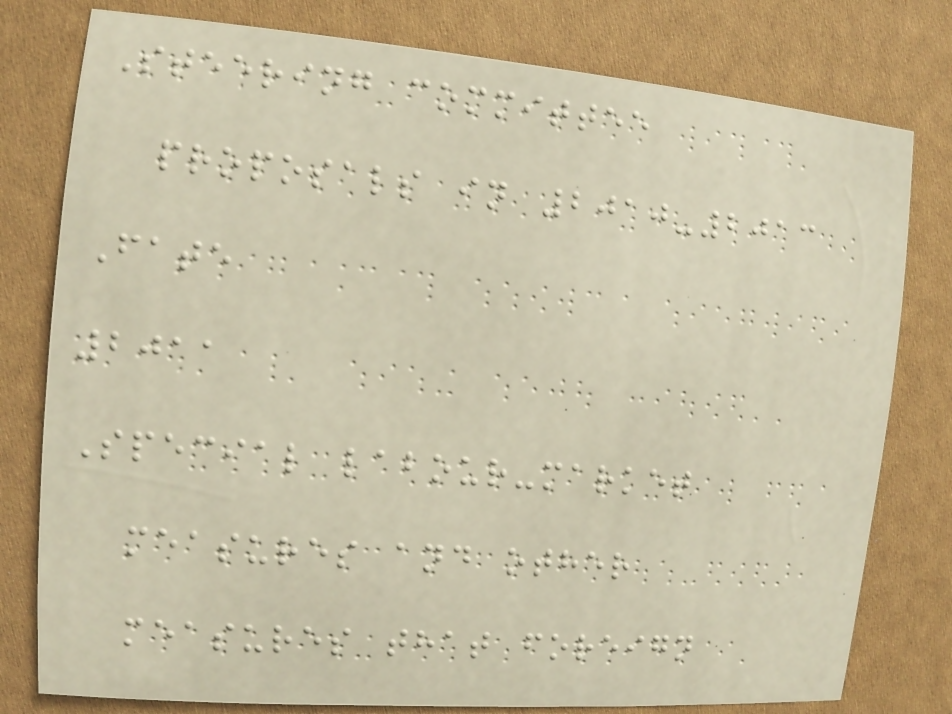Steering committee
proposals in 2010-2013
Fate
2011
Special labour-market
measures and other
measures that foreign
